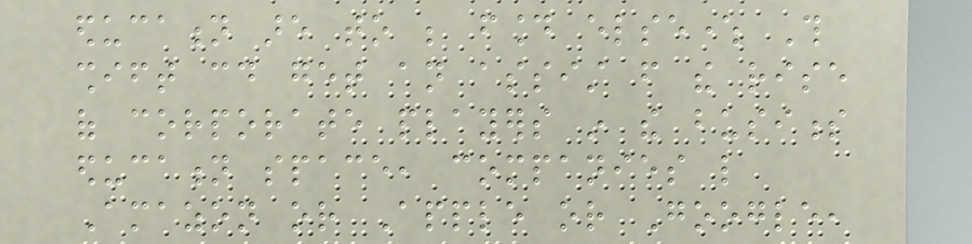education are to be found elsewhere This
shift could get an assist from the rise
of corporate players in the business
education space, companies like
Amazon or Apple or Google,
